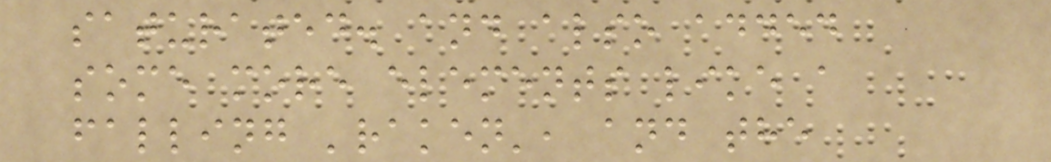saturated. and also added
some more elements like a
falling 'raken', and the
